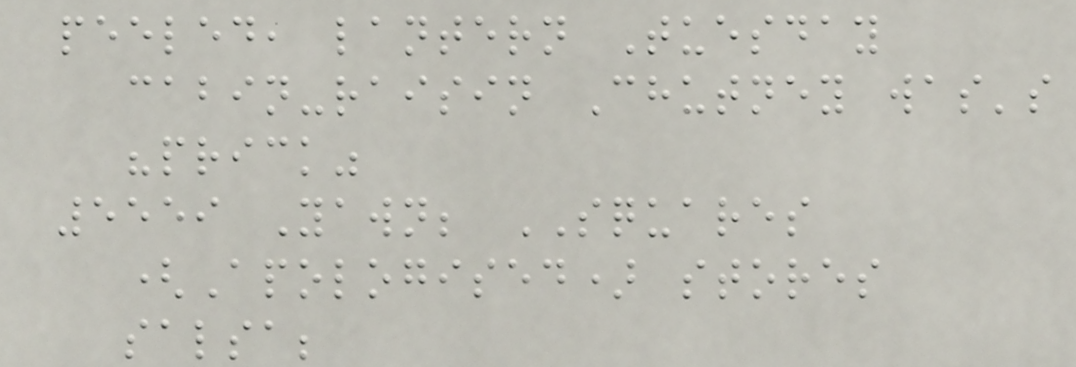peeled, lantern Tuesday
cabin-raisin Chutney was's
"prick"
5559 Yawn; SQUARES
(Apologised) stores
salsa;
